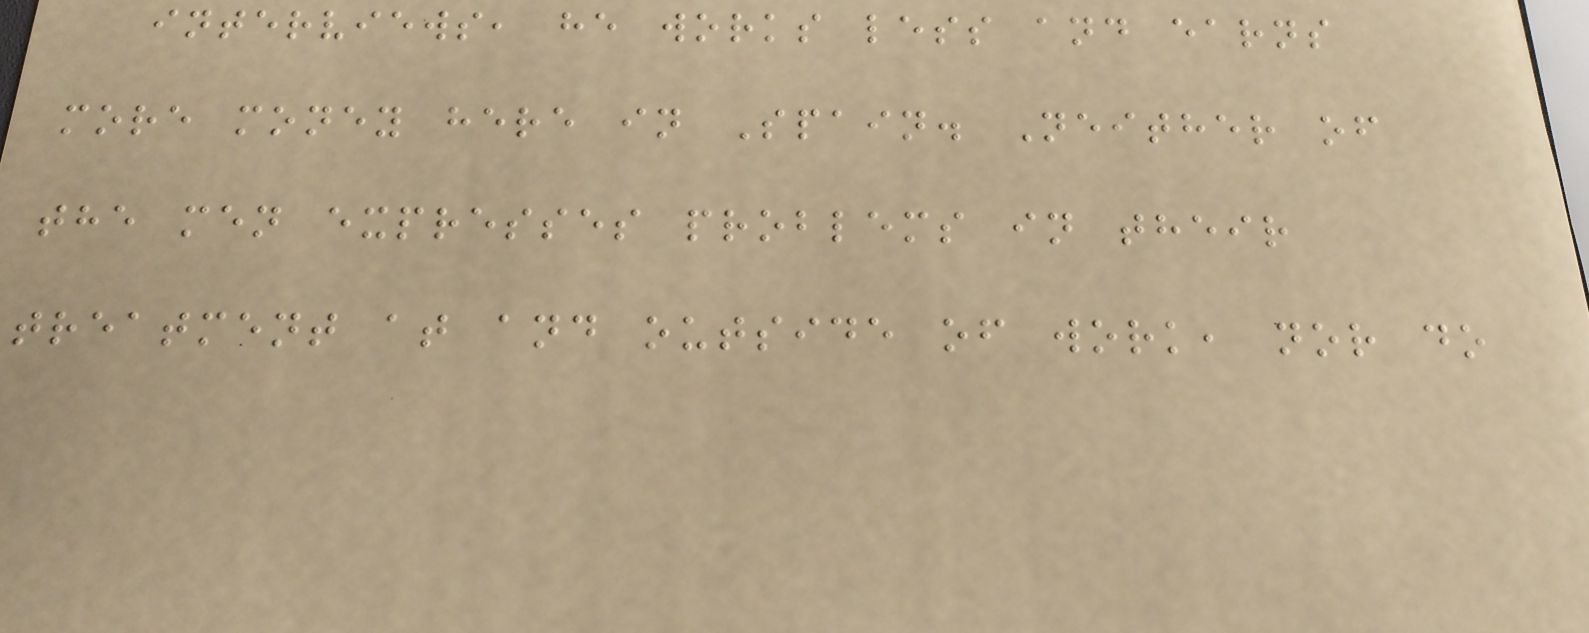interviews, he works less and earns
more money here in Spain. Neither of
the men expresses problems in their
treatment at and outside of work, nor do
